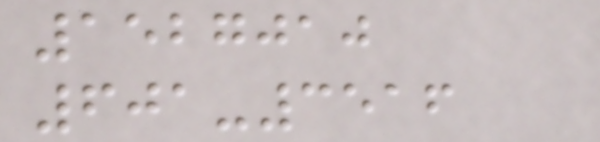1527010
601-3516
